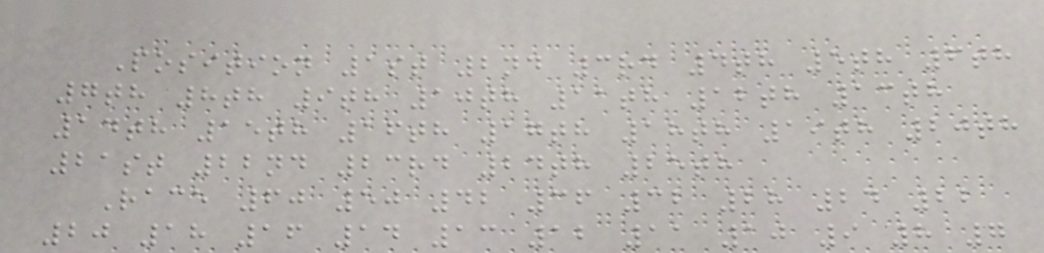Position 1st 2nd 3rd 4th 5th 6th
7th 8th 9th 10th 11th 12th 13th
14th 15th 16th 17th 18th 19th 20th
21st 22nd 23rd 24th 25th
Race 60 50 42 36 32 28 24 22
20 18 16 14 13 12 11 10 9 8 7
